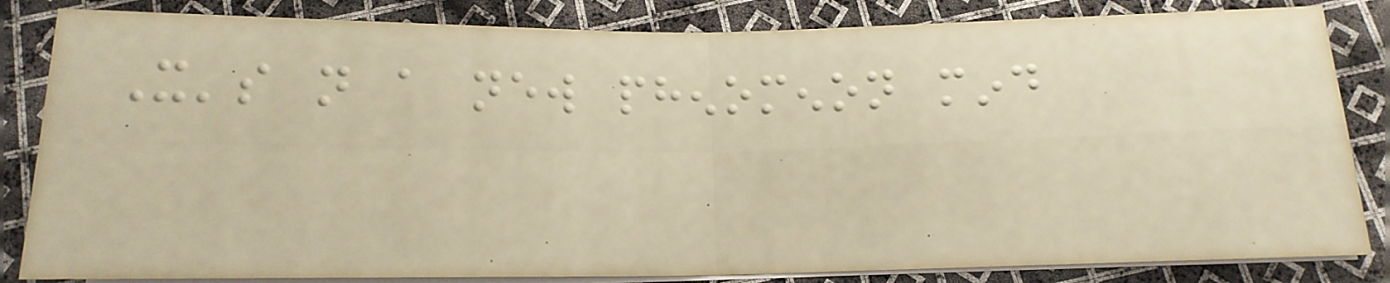It's not a new phenomenon mind
